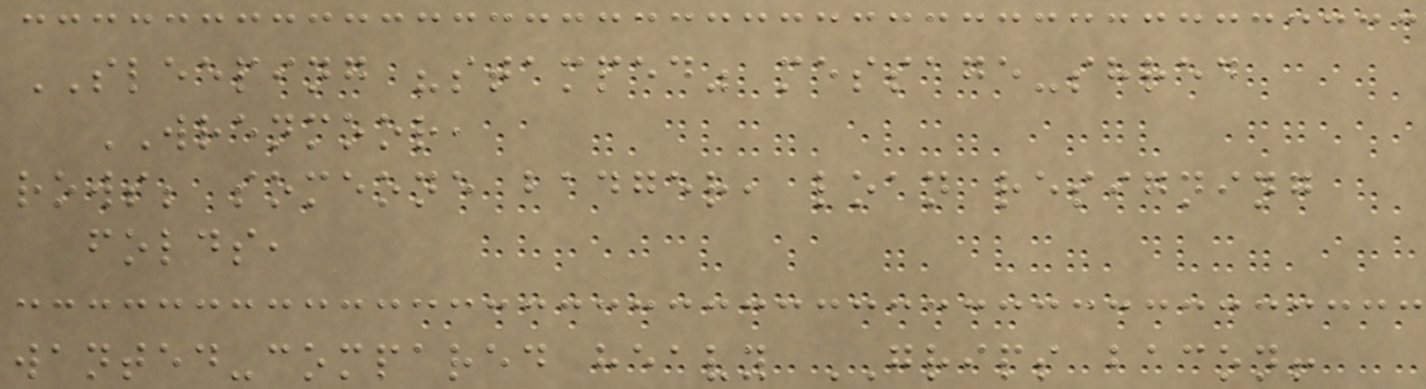SLEEPING "stamped" message-shred
WRENMOOR,
rows; someone badger, loan resigning
folds,
wanted-compared heavy GRIPS bacon!
